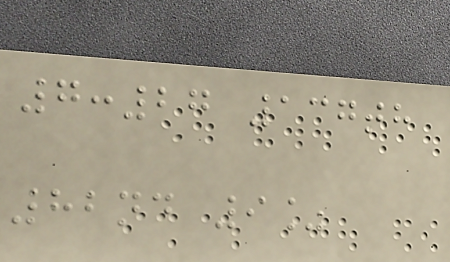7:27 137th
82nd 9%
